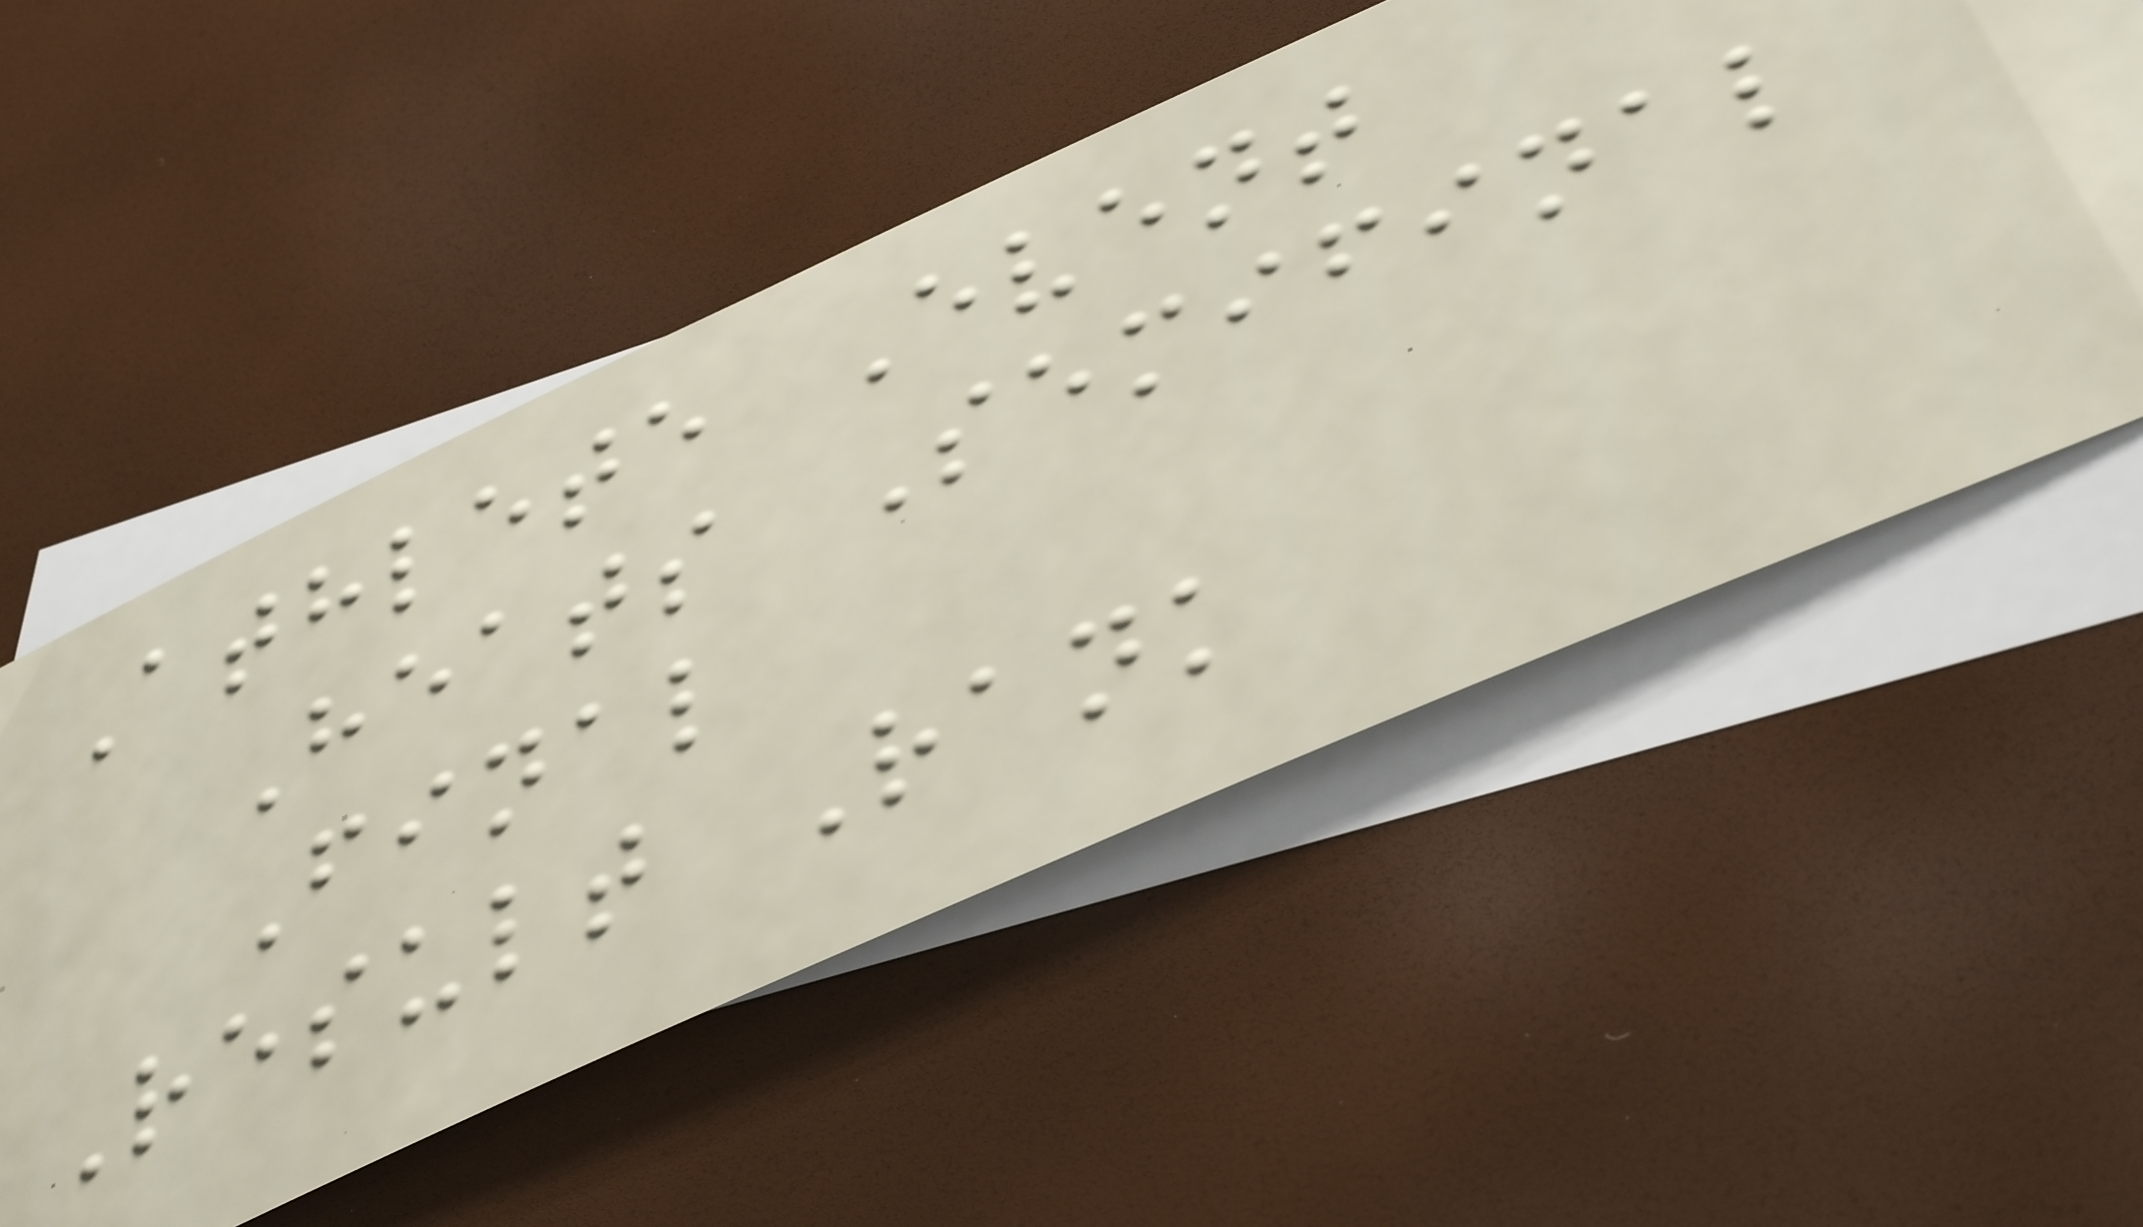Athlete Event
Heats Semifinal
Final
Result Rank
